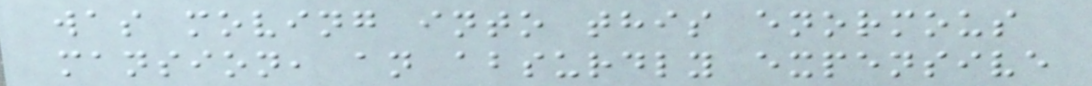was moving into this enormous
mansion, an absurdly expensive
